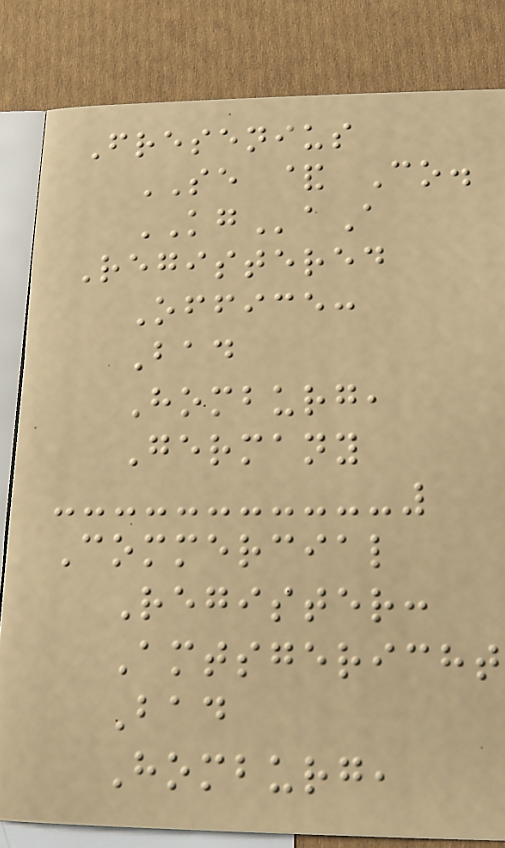Fresenius
SE & Co.
KGaA
Registered
Office:
Bad
Homburg,
Germany
Commercial
Register:
Amtsgericht
Bad
Homburg,
